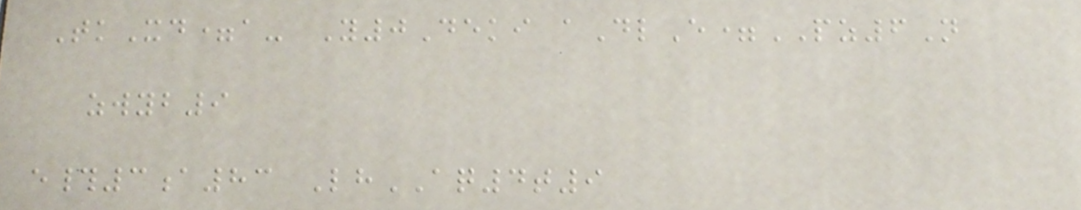TkXd=a- Y0Deki aDlE=PZ6N
zwyb9
e#3a83 LhAQ4t9
